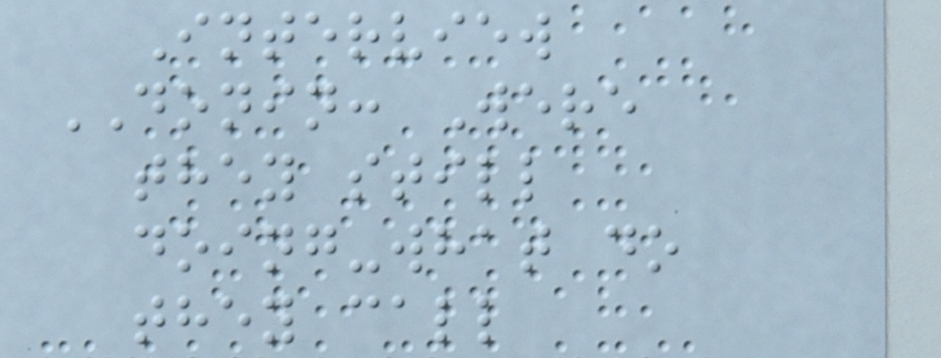Interview
DONIN: Were
they still
doing-what do
they call
